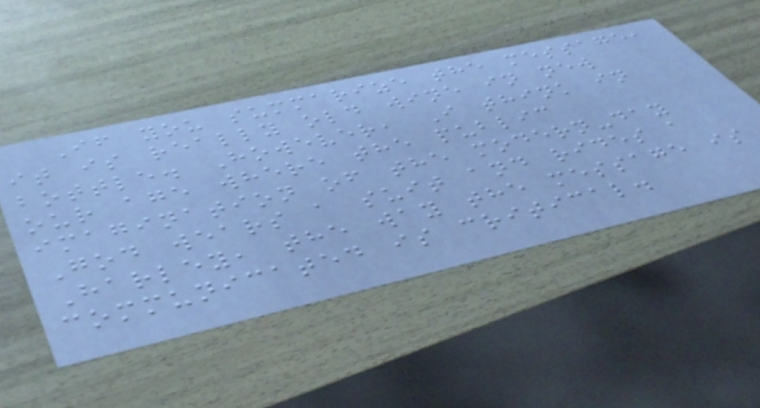If you summarize the message,
it is really old wine in new
bottle. However, I think in
our age where the public
imagination of the modern-day
God wears a suit and rides a
Harley, the way the message is
communicated is critical.
